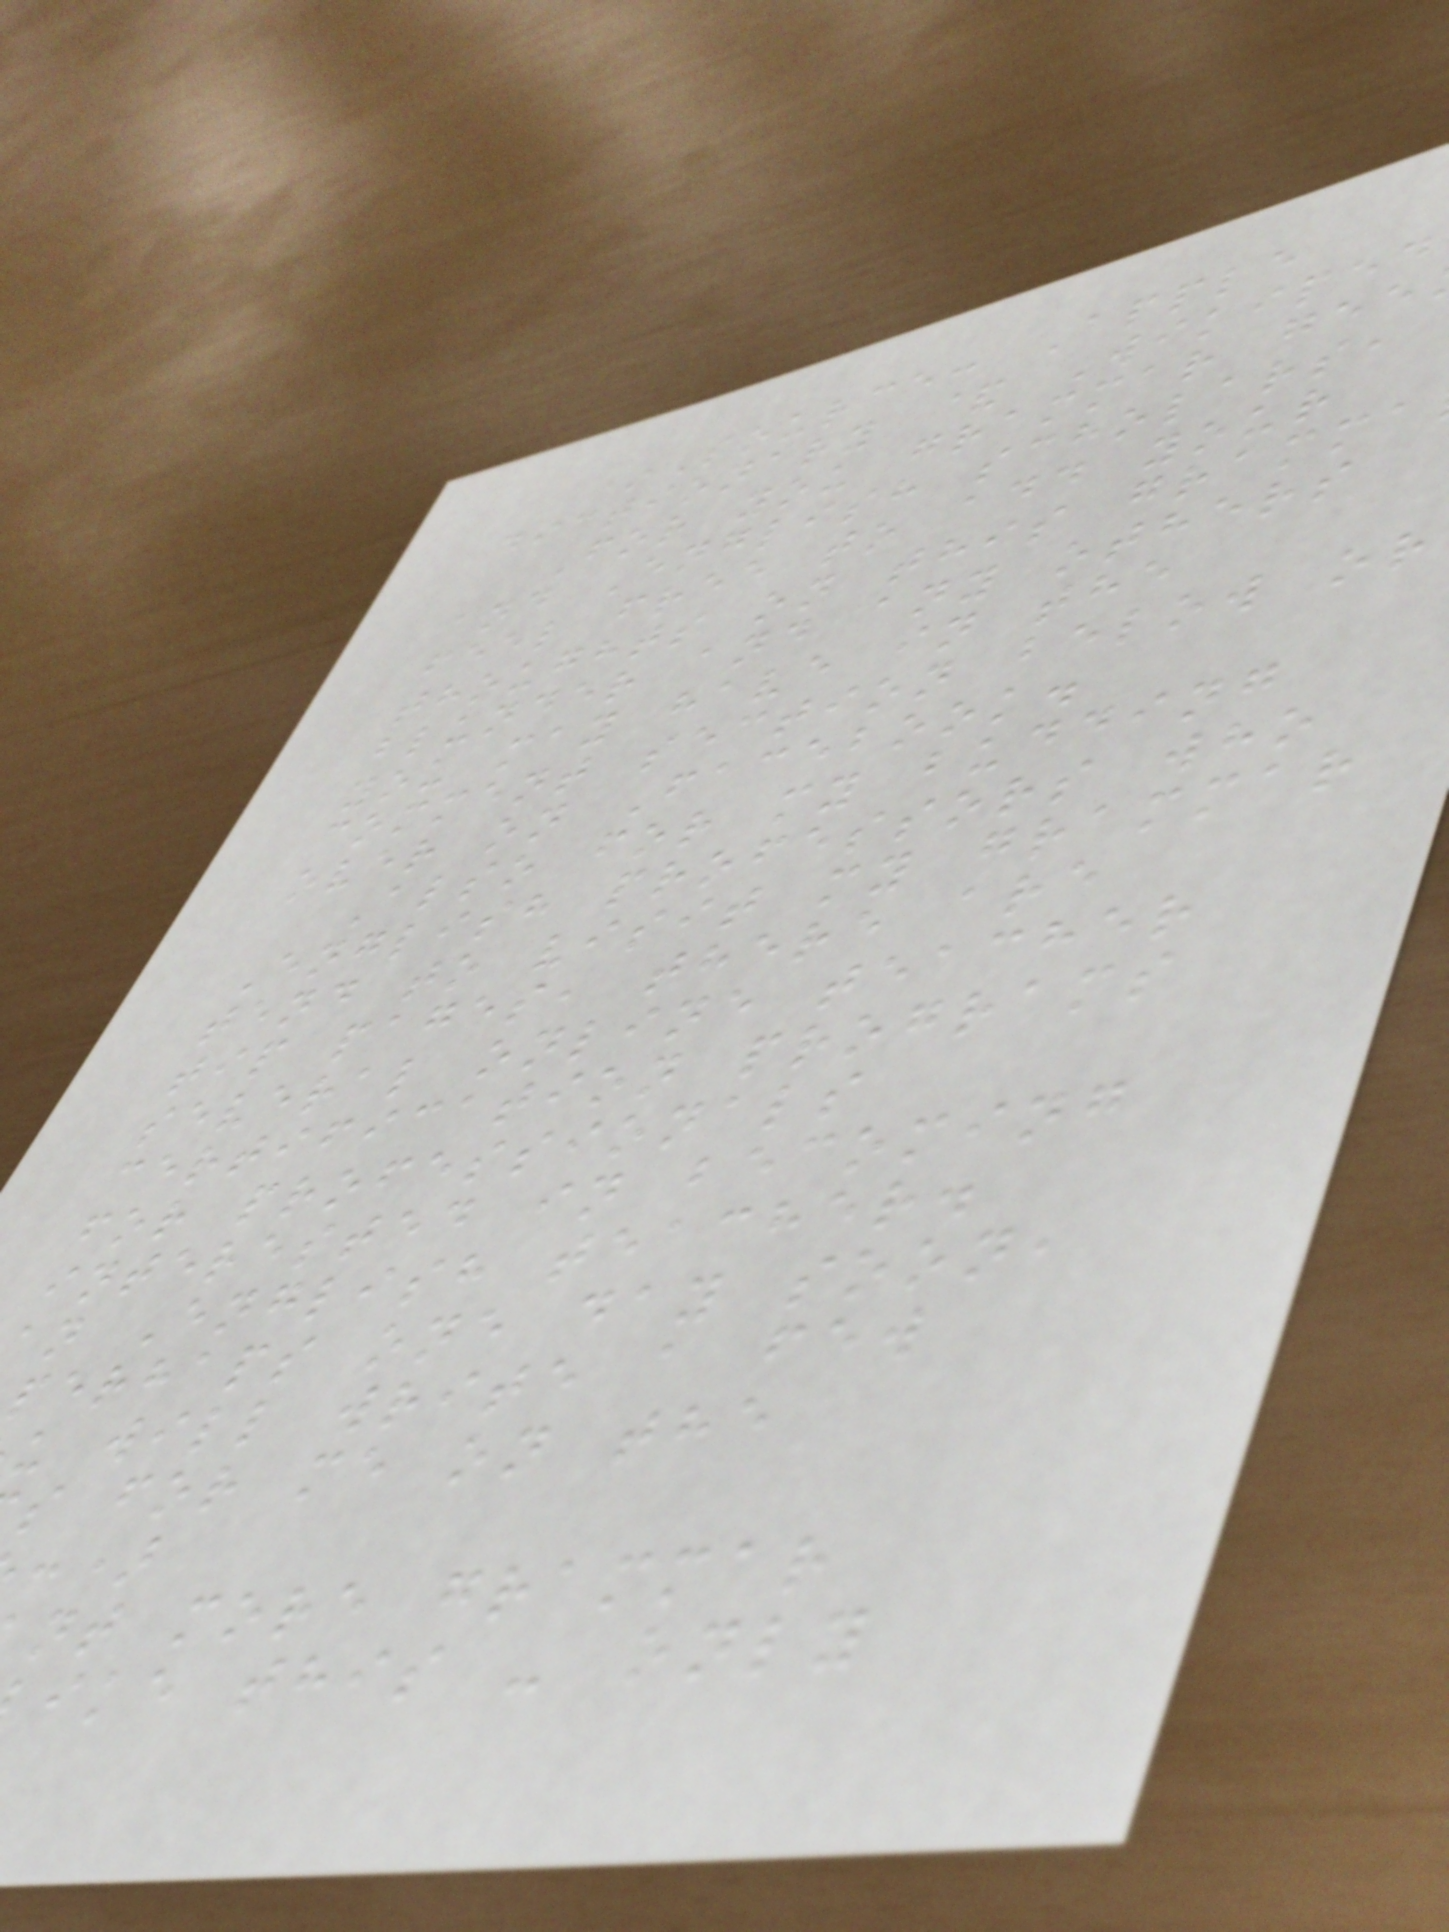*Source: Apple
dictionary & Wikiped
For you grammar gee
and English scholars,
feel free to add your
thoughts on this gramma
blunder and any others
you may have in the
comment section below or
over on Facebook.
Also for my budding
English professors who
tend to visit my grammar
tip pages, there are
several online teacher
certification programs
for professionals
interested in becoming
an English teacher.
perhaps one day soon,
u will write a few
s for me on the
nt more grammar
ike this - only
